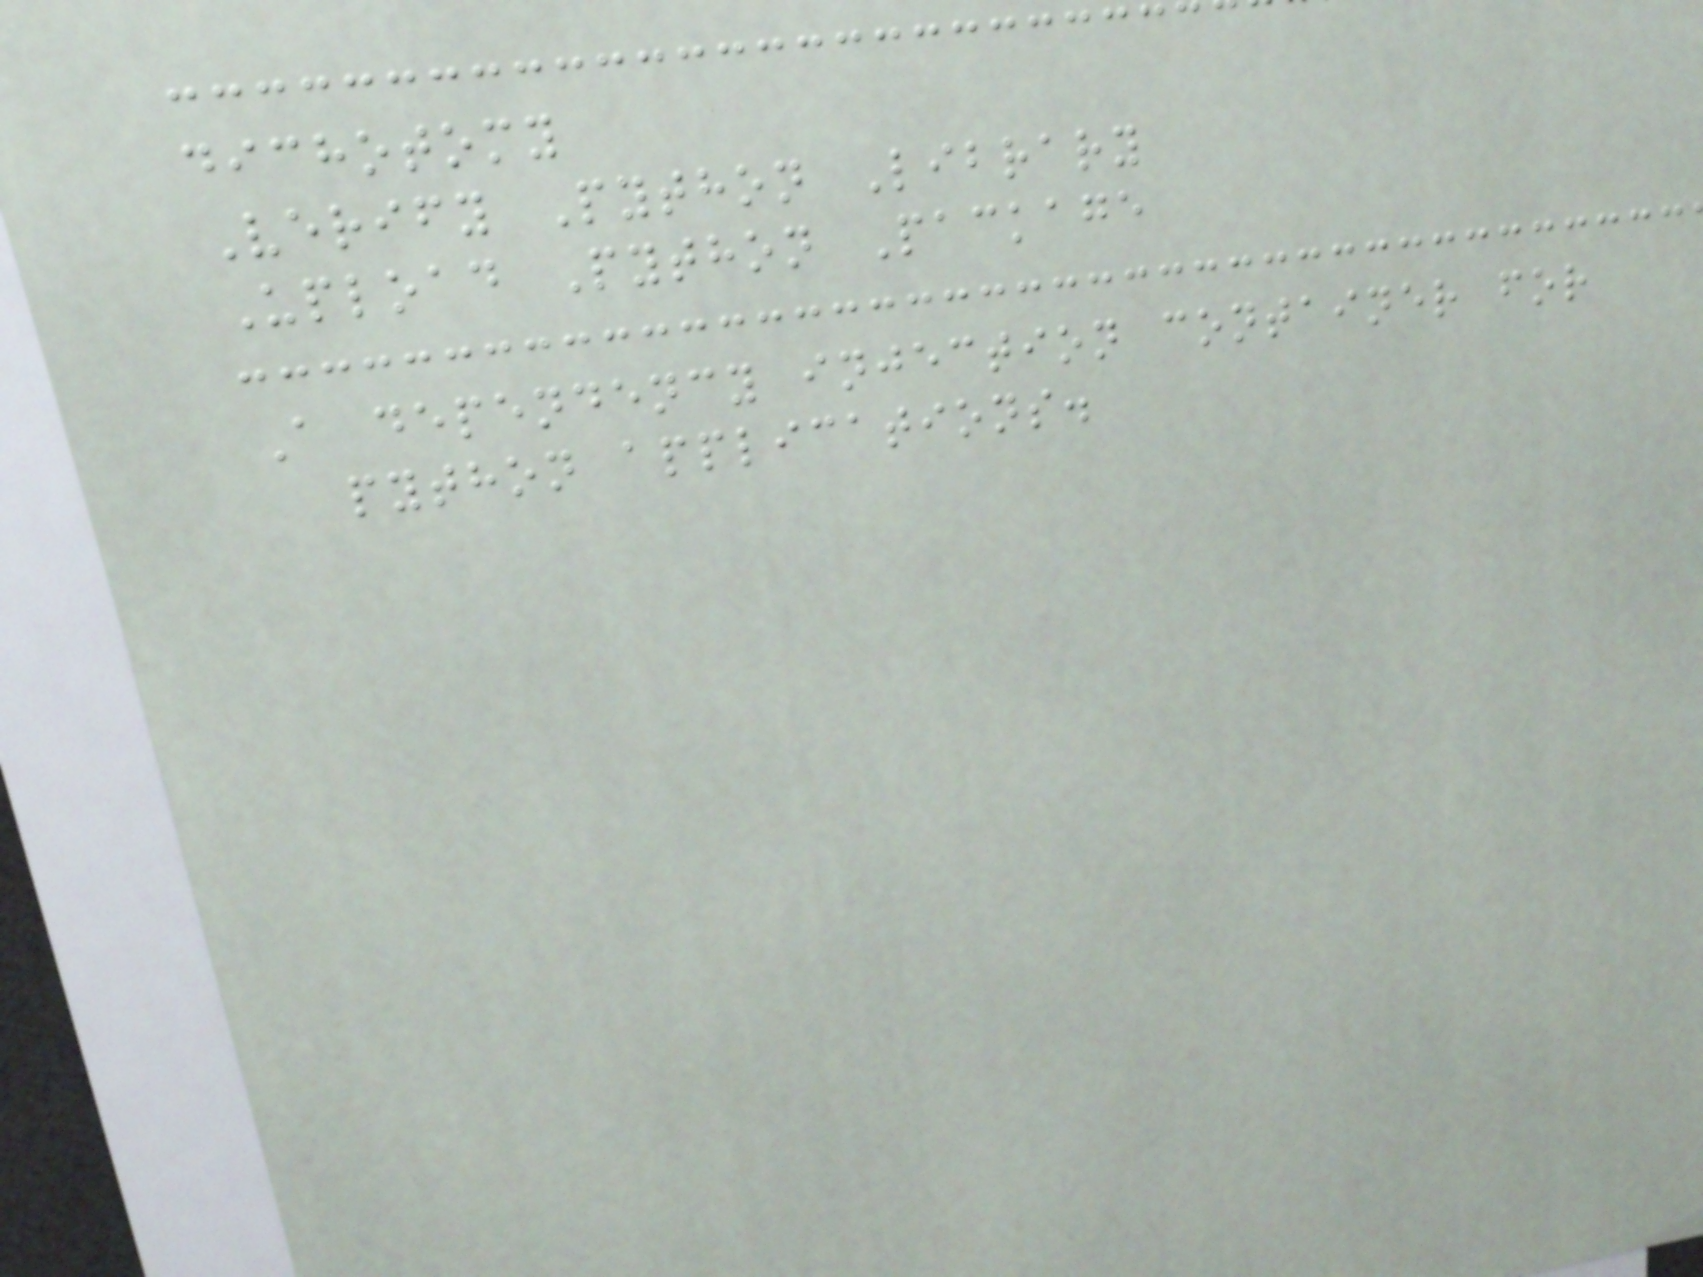dichotomy
Verify Python Library
Upload Python Package
A dependency injection container for
python applications.
